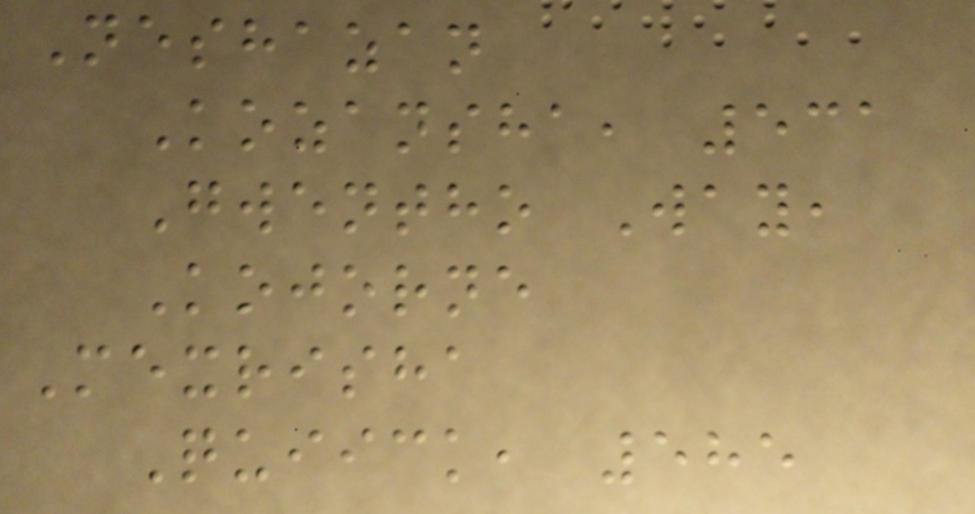Neshazan
Kozansha, 531
Gwentho Way,
Kojorne
Mexrisha
Quiick, 585
